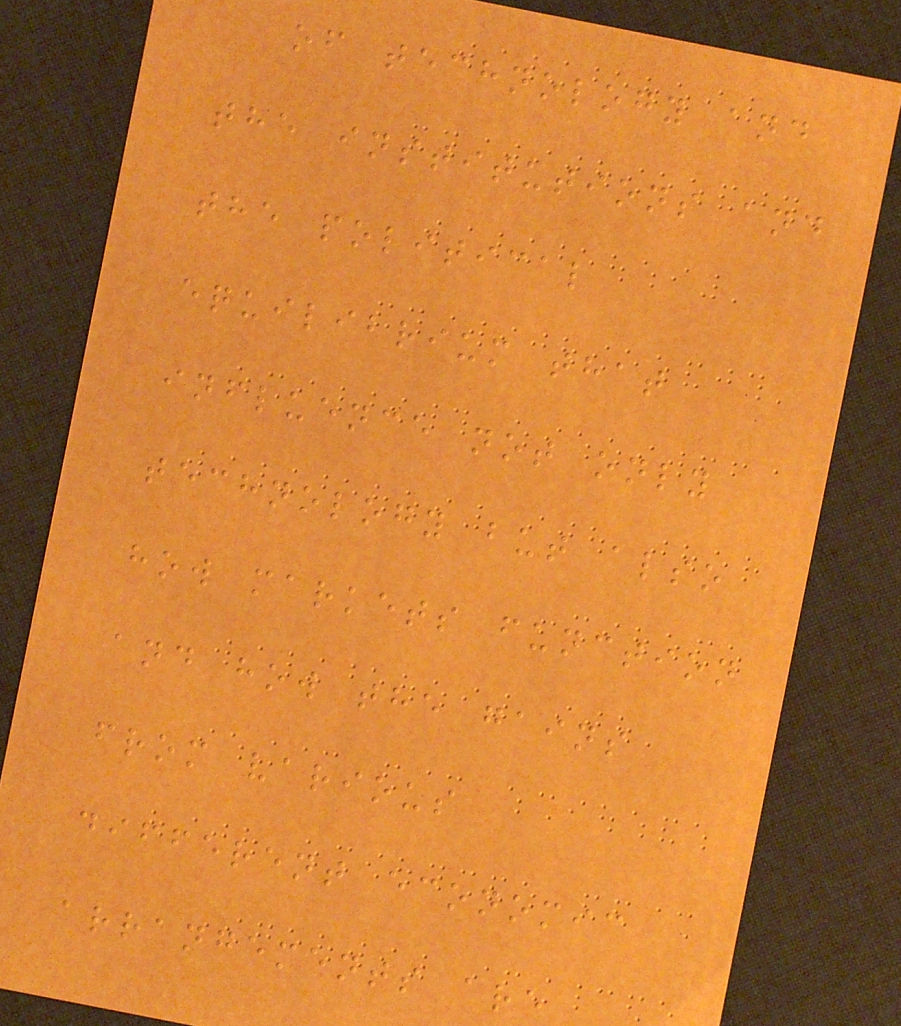of technology and
the institutions and
the political
equilibrium that
influence not only
technology but also
how markets function
and how the gains
from various
different economic
arrangements are
